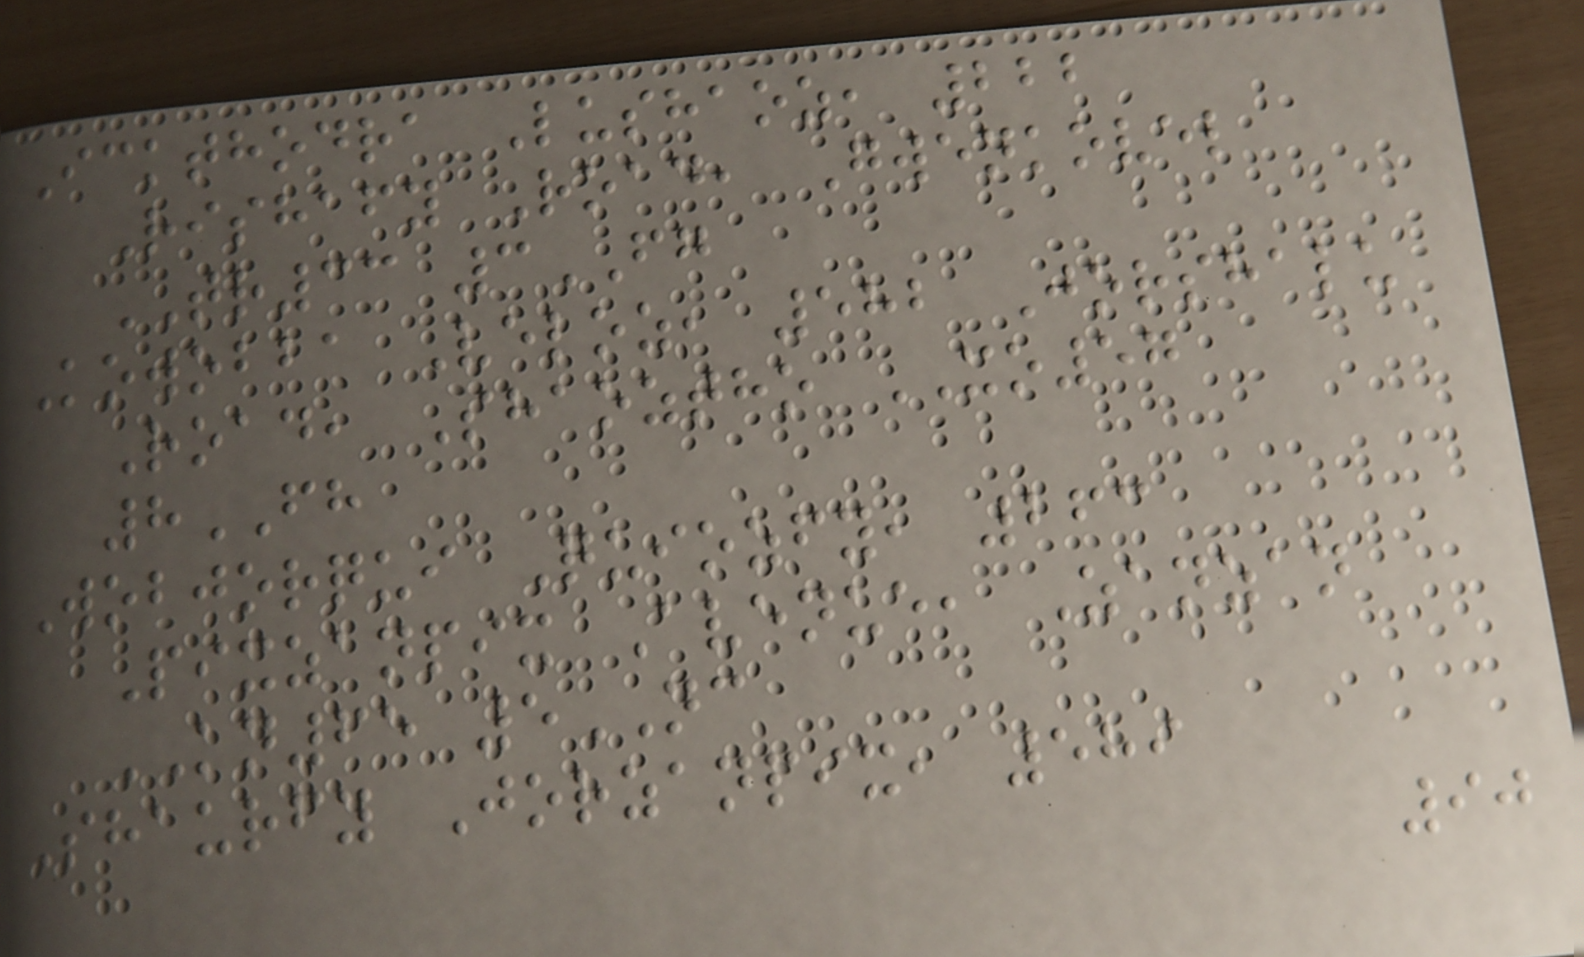Ickthodra Lushaoz, 222
Rishafy Road, Gwenkovel
TR33 3FG
Kowobba Veloz, 582 Jorshalu
Road, Shaoztho XO57
8FH
Wobjorqui Quiozfy, 263
Pixzanpix Avenue, Zanzan
KN65 5NC
Shaurfy Jorzanpix, 589
90
